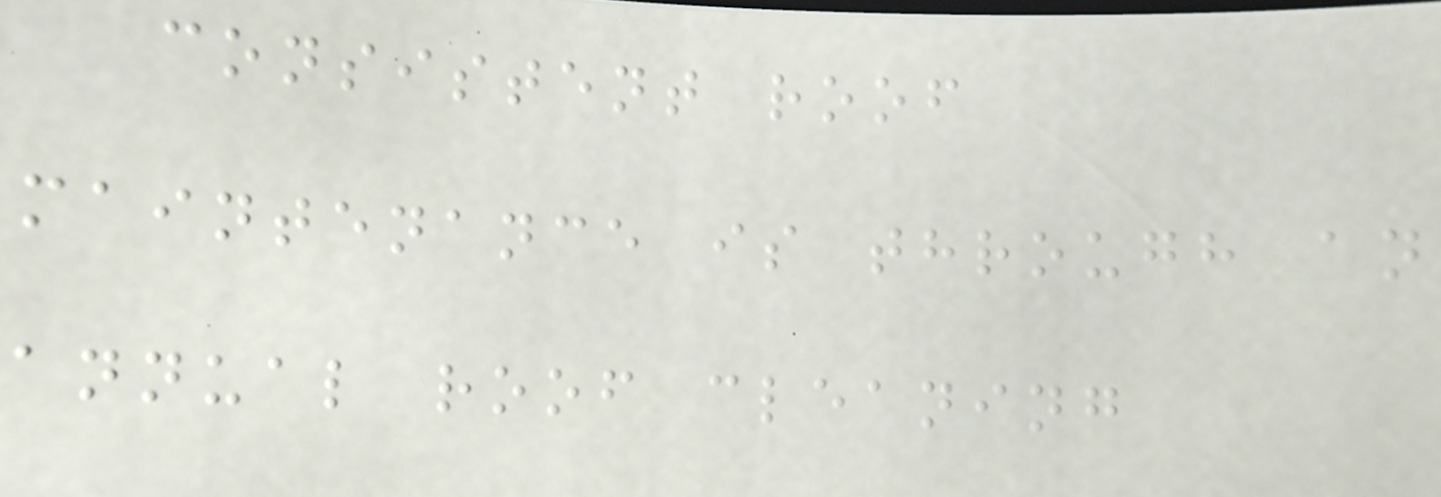consistent roof
maintenance is through an
annual roof cleaning
